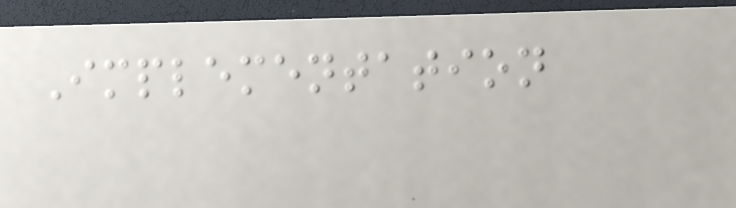Implementation
